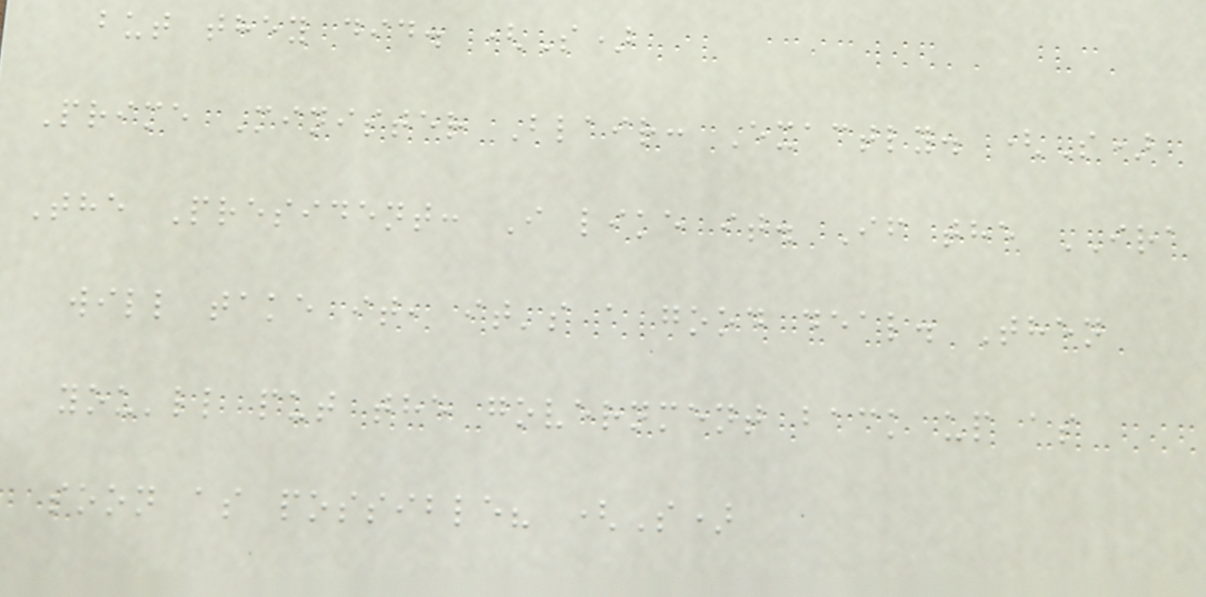but they did. (S)
Prime Minister Blair: Exactly. (S)
The President: I like it. If the IRA
will take it, it's a good deal. Then
you'll put the government back up as
soon as possible? (S)
